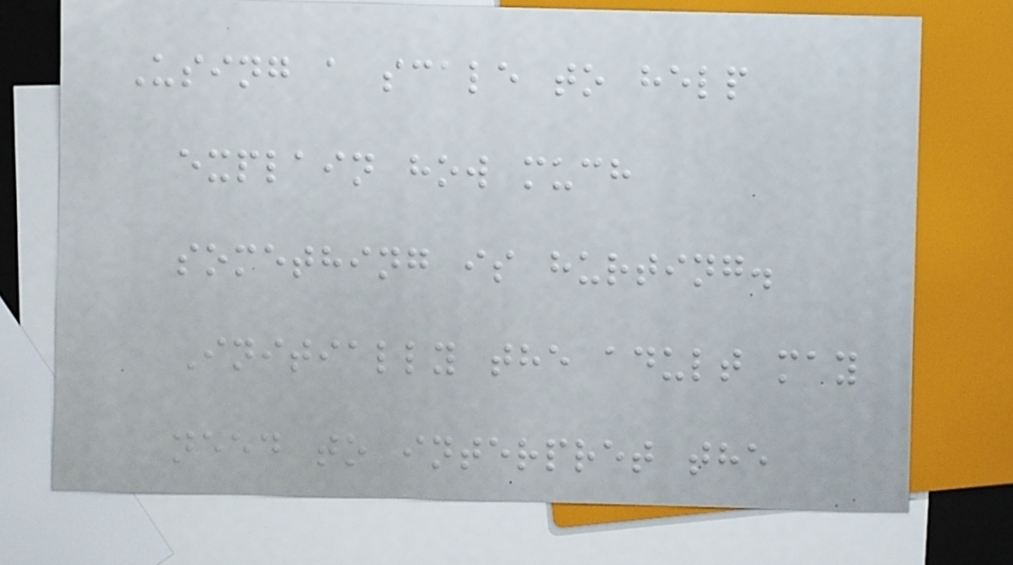Using a scale to help
explain how much
something is hurting.
Initially the adult may
need to interpret the
